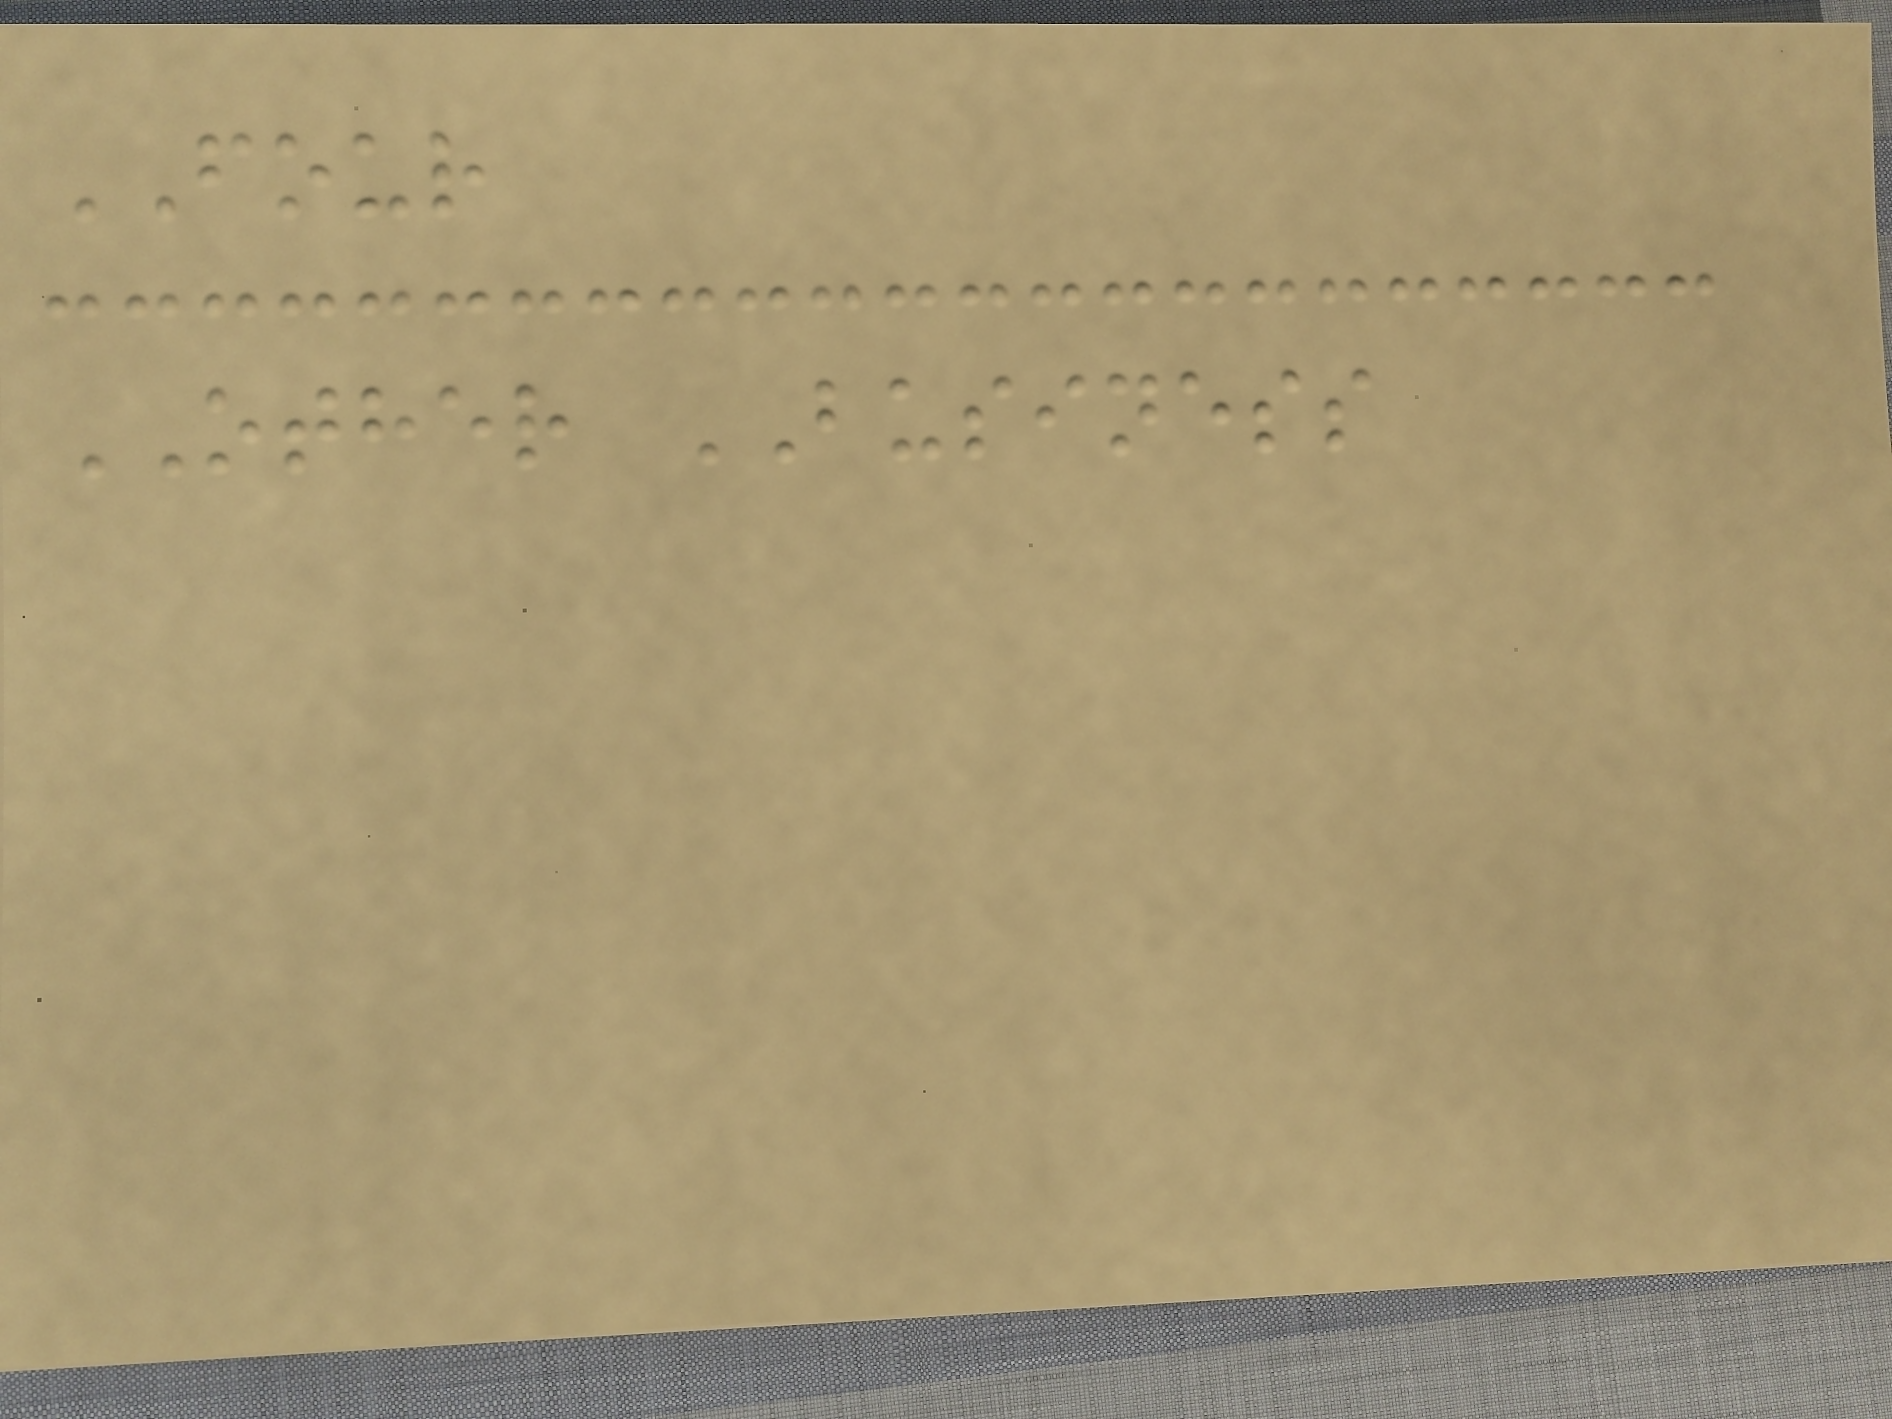FOUR
OTHER BUSINESS
